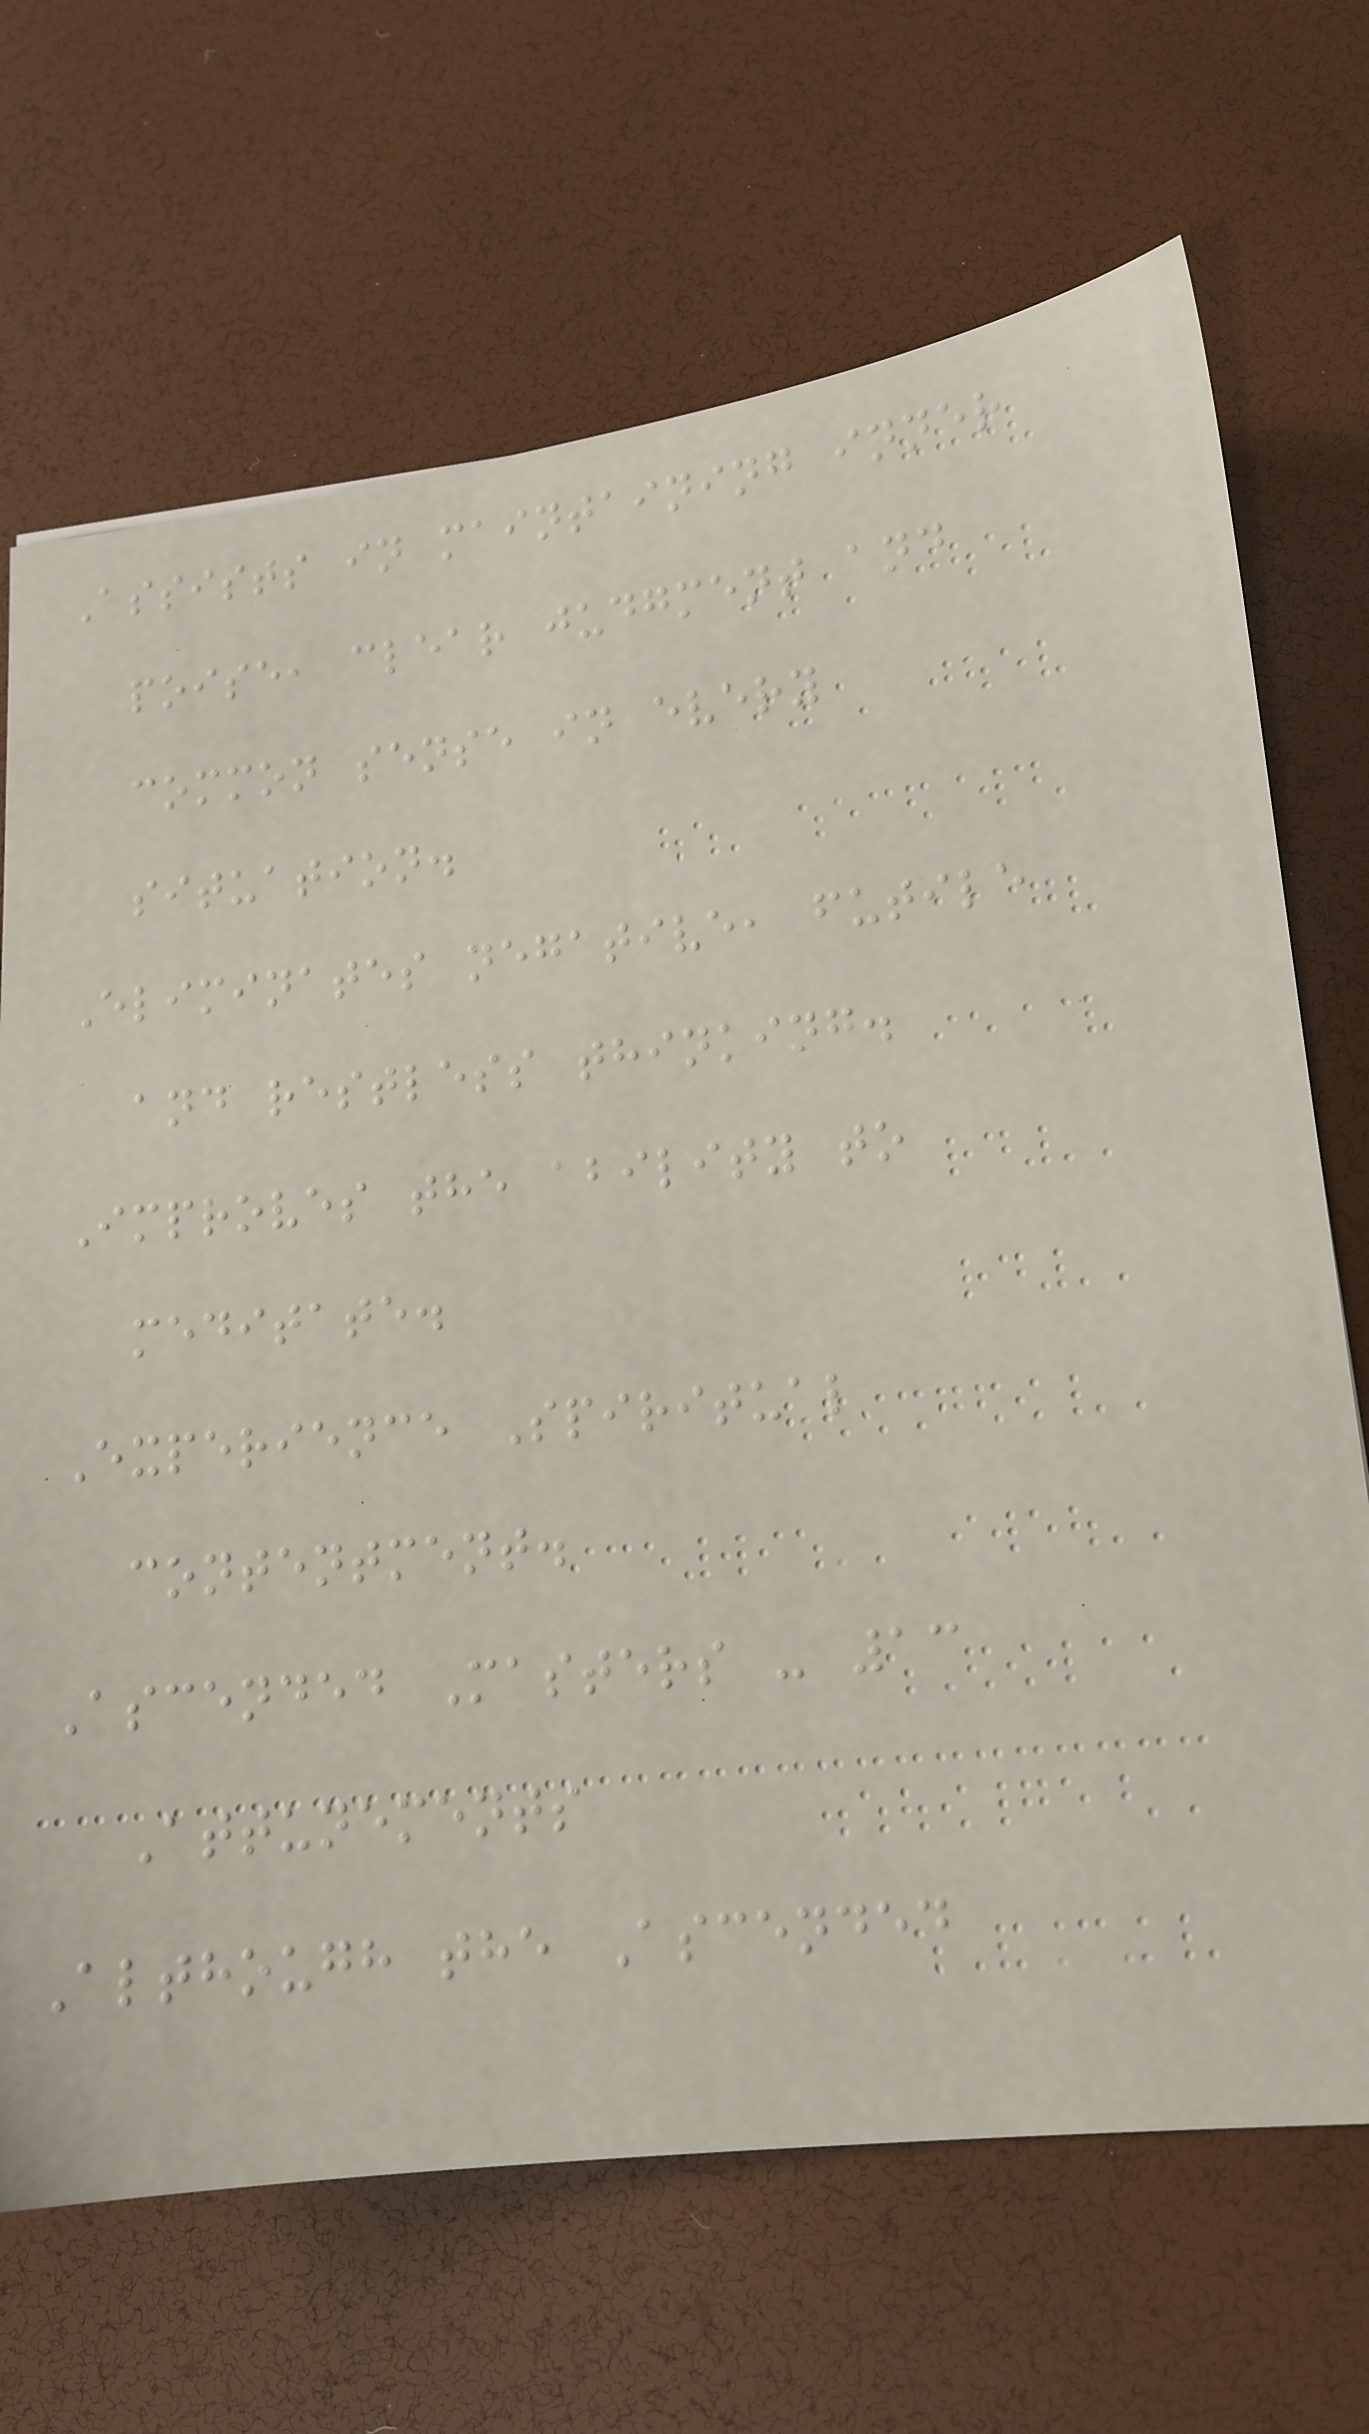Assists in maintaining inner
poise, clear judgment and
common sense in every
situation.
Eliminates negative, futile
and restless thinking.
Improves the ability to
meditate.
Experience Spiritual
contentment.
Ascended Masters - 13
Attunements
Although the Ascended
